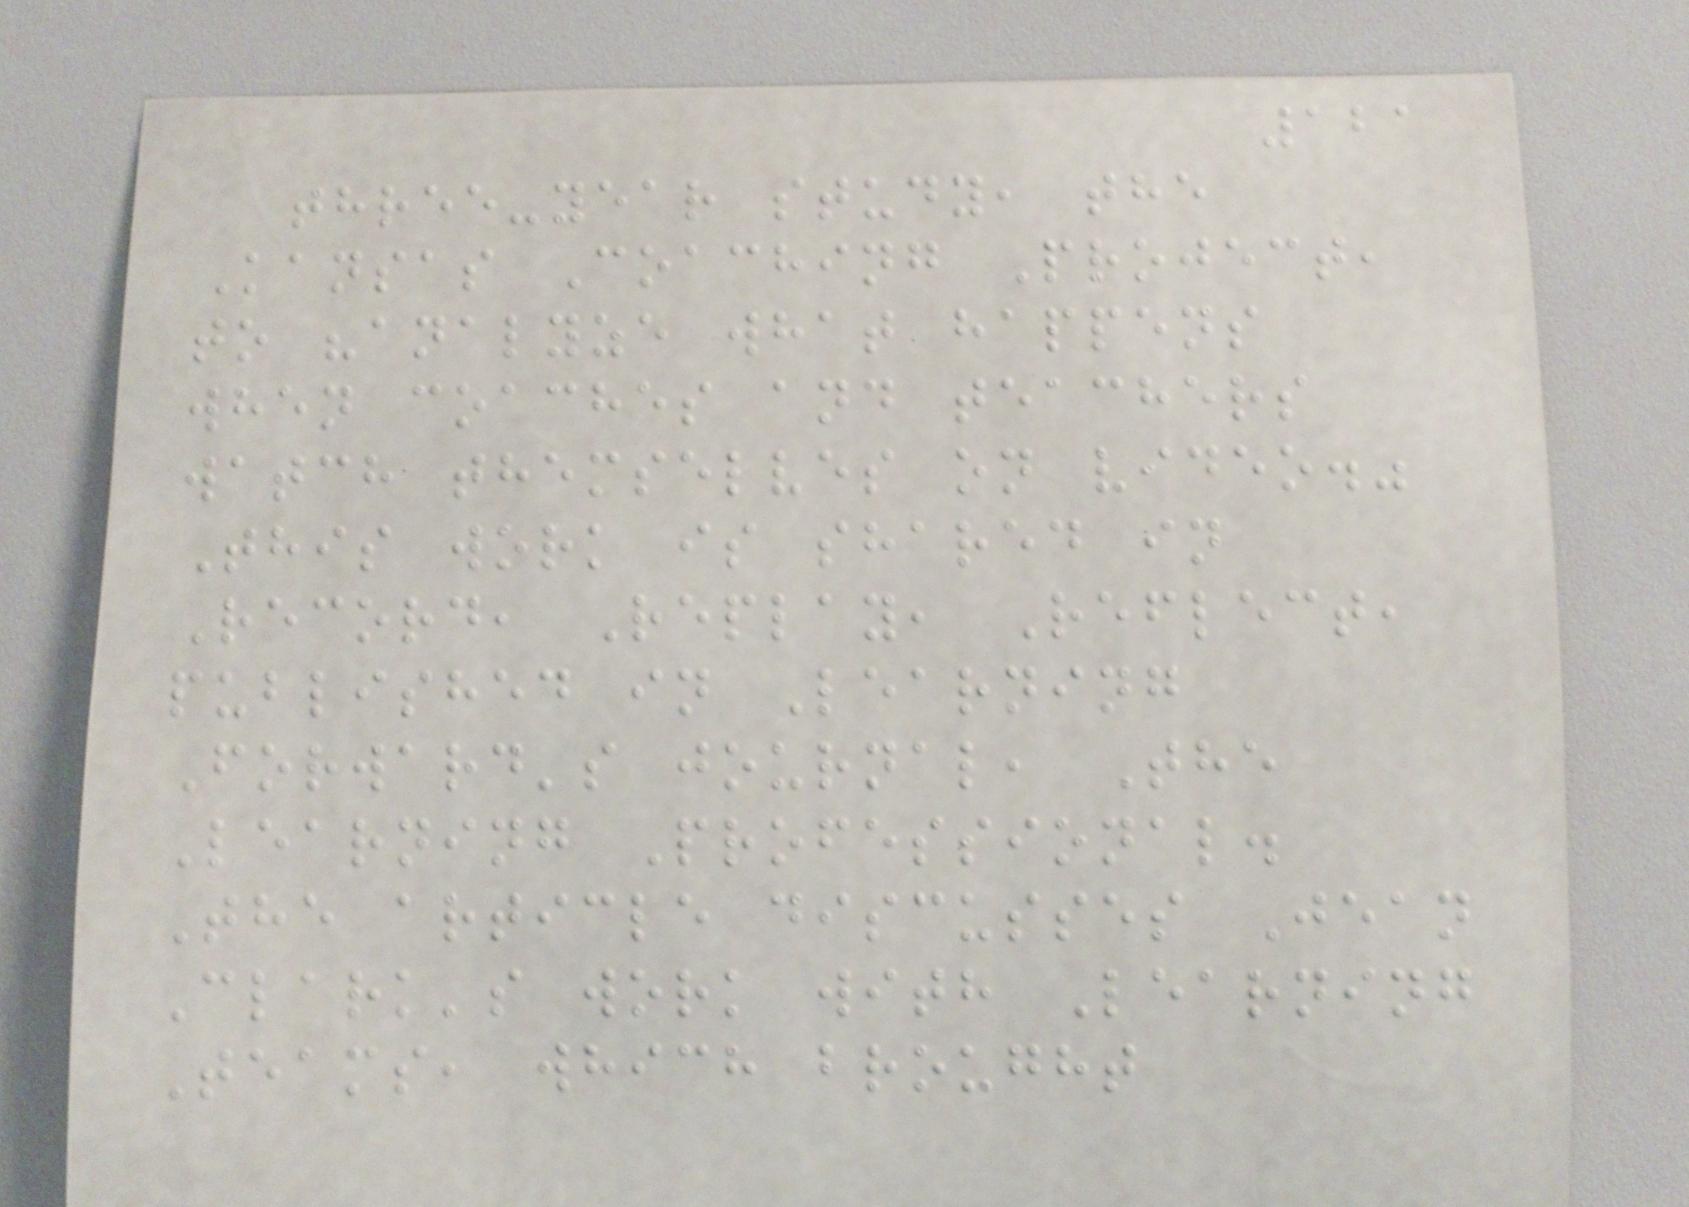121
three-year study, the
Kansas Coaching Project,
to "analyze what happens
when coaches and teachers
watch themselves on video."
This work is shared in
Record, Replay, Reflect,
published in Learning
Forward's journal, The
Learning Professional.
The article discusses Jean
Clark's work with Learning
Teams, which brought
